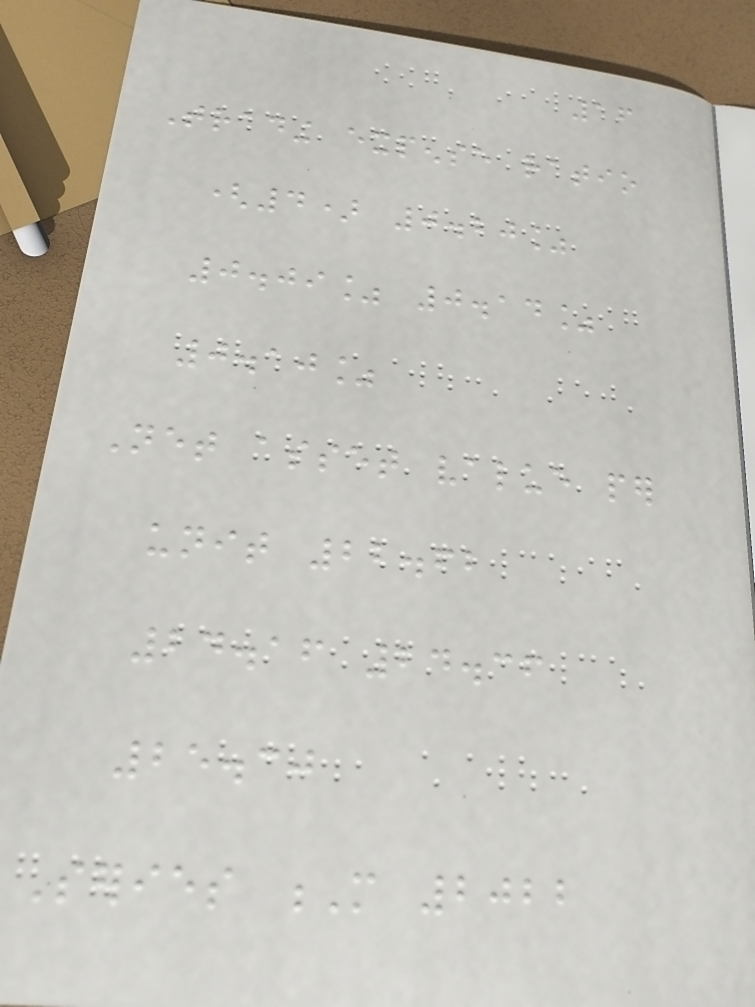16
Trading expense ratio
(4) 0.20%
0.09% 0.14%
0.10%
Net asset value per
unit 22.62
24.16 24.36
25.30
Series M 2022
